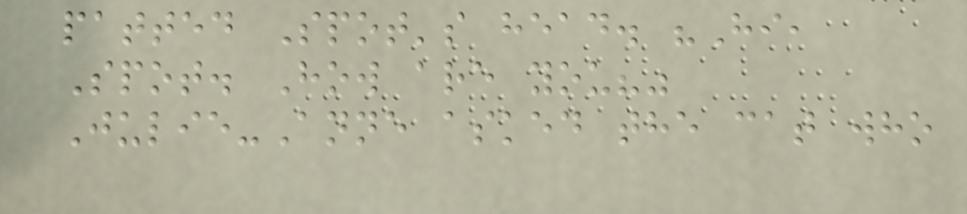patted Spot's head. "Hi,
Spot. How are you?"
Julie-Anne asked the cat who
